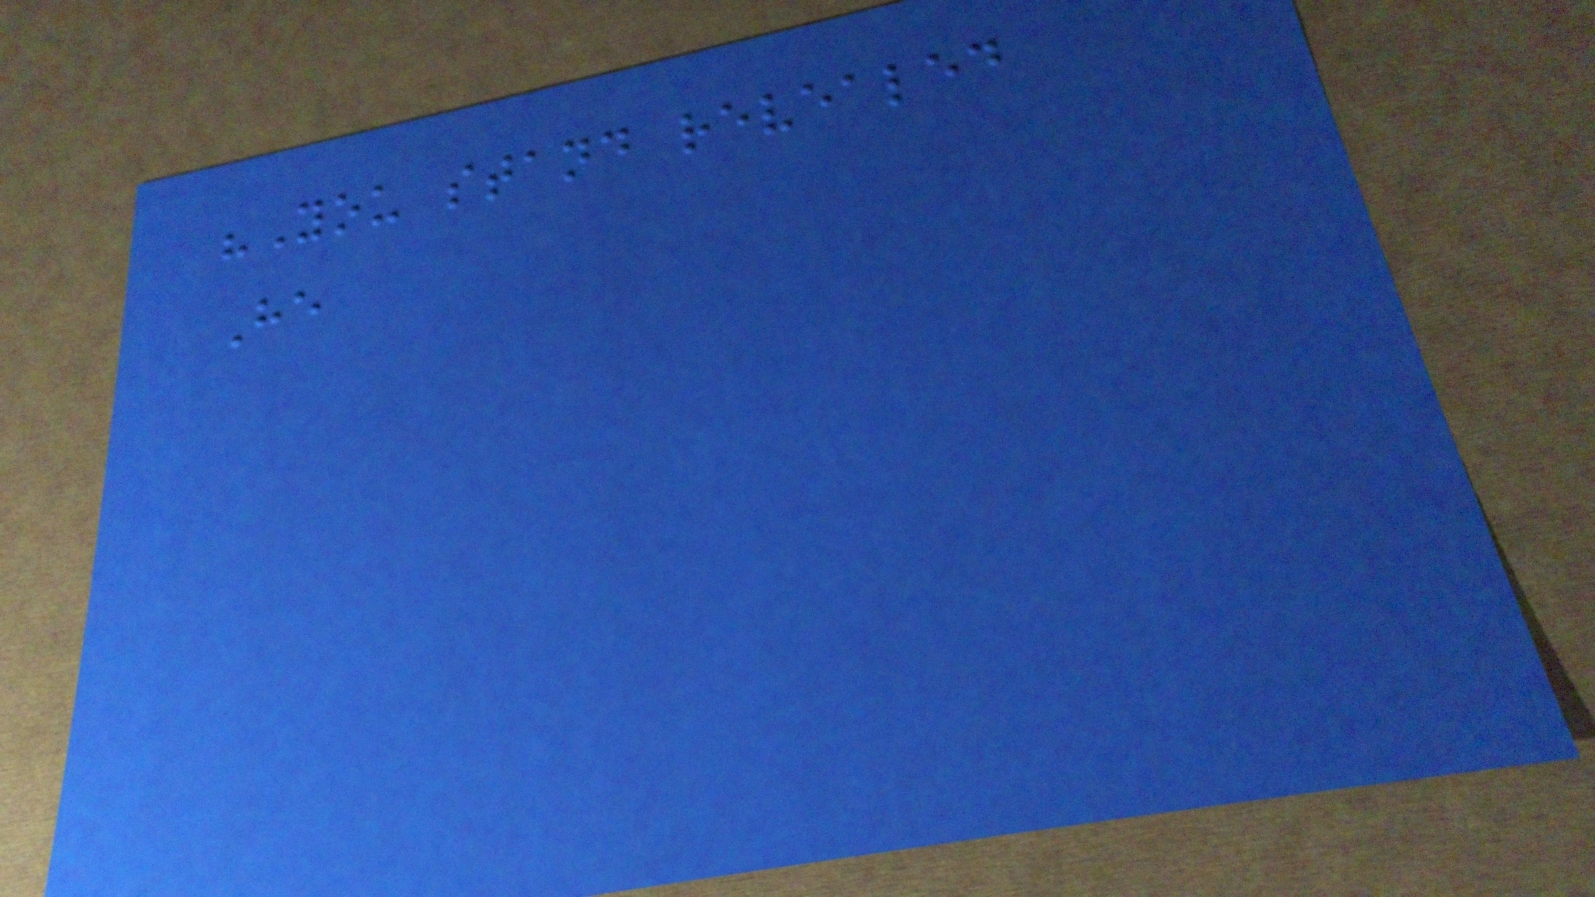"You stand revealed
He
